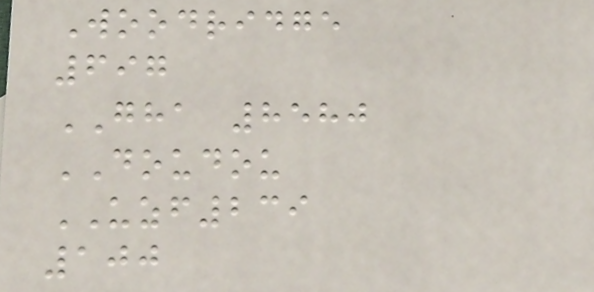Woodridge
697
GHA 8580
DOUDOU
UZF239
100
